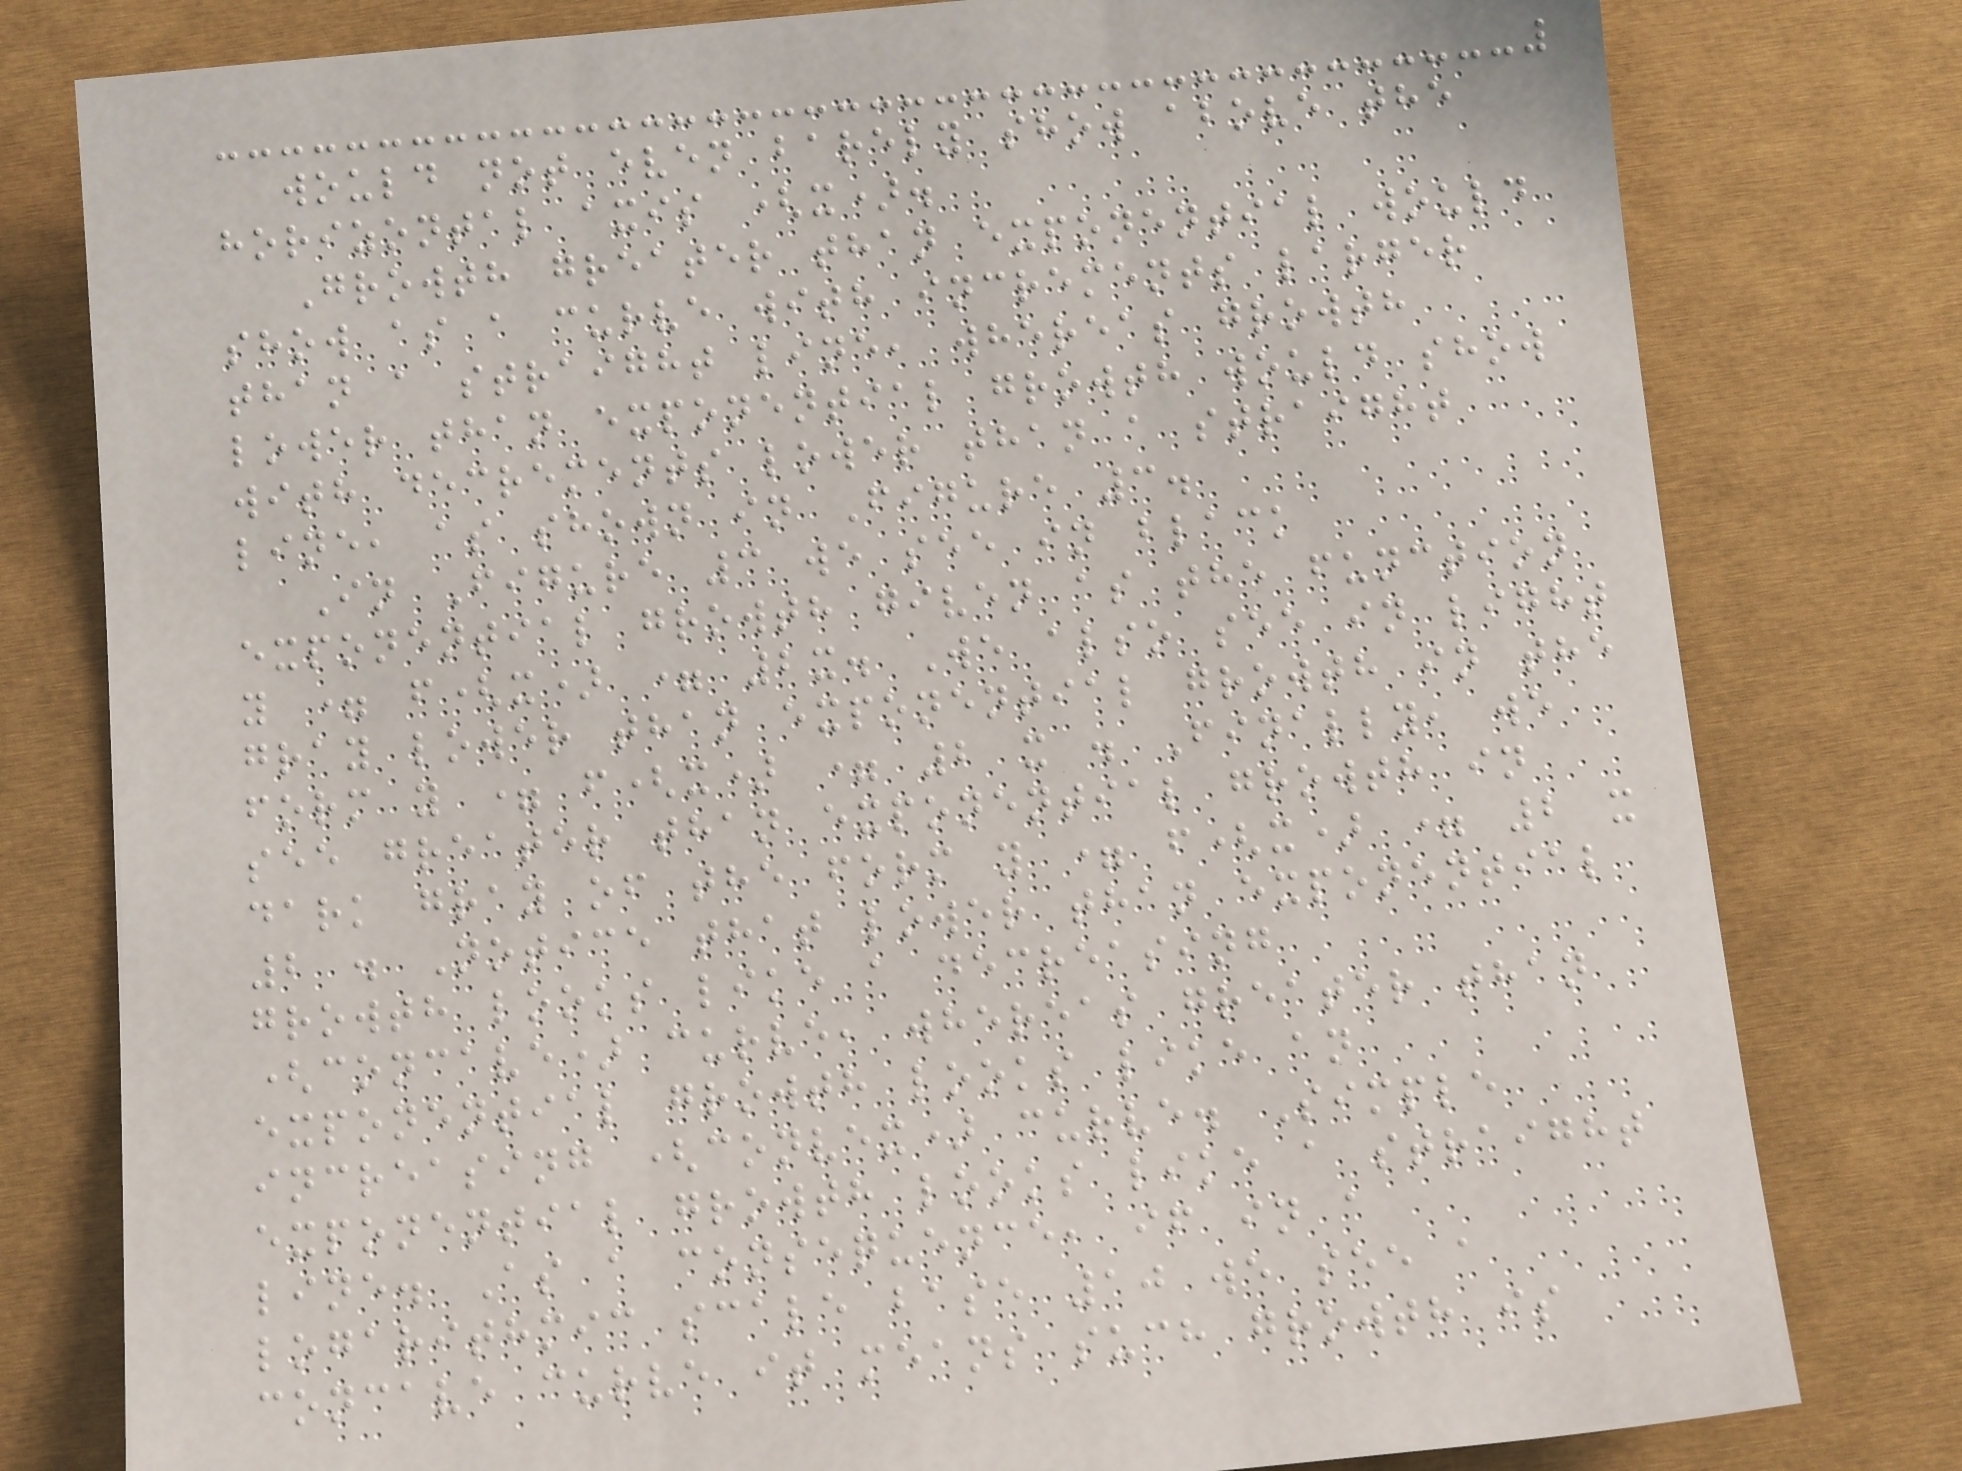would not even barely show above the
horizontal axis (x).
Growth greater than exponential would
show as a curve with increments larger
than a straight line, whereas growth
lower than exponential growth would show
with decrements lower than a straight
line, as shown in Figure 3.
In Figure 3 we see in black
exponential growth given as the function
y = f(x) = 2x. We also see in light
gray lower than exponential growth in the
form y = f(x) = 2 x . Finally, we
see greater than exponential growth in
dark gray of the form y = f(x) = 2 x
2 . Notice that lower than exponential
growth looks like a decreasing
(concave) curve, whereas greater than
exponential growth looks like an
increasing (convex) curve. Simple
exponential growth looks like a straight
line. As a consequence, if in a
logarithmic scale base 10 we see a
concave curve it means such growth is
